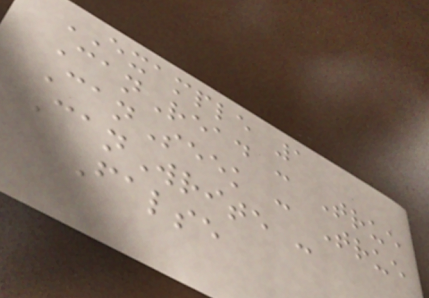EXAMPLE 1
CanRead : True
CanSeek : True
CanWrite :
False
